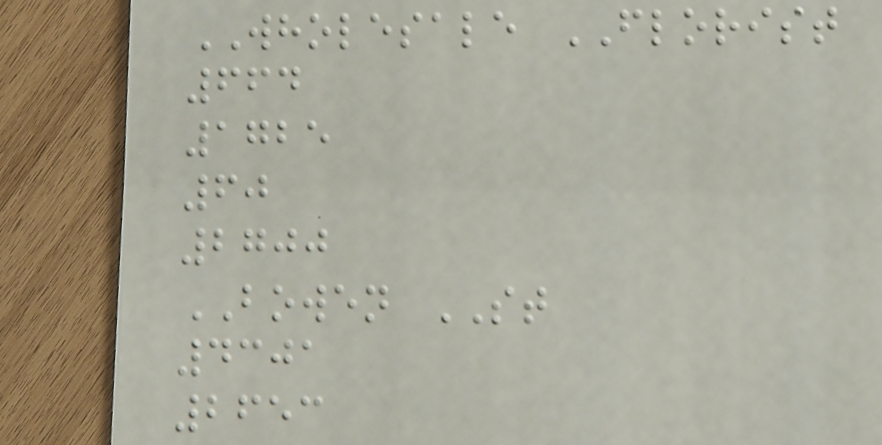WHOLESALE FLORIST
664
1725
60
2700
BOWEN ST
4301
2653
